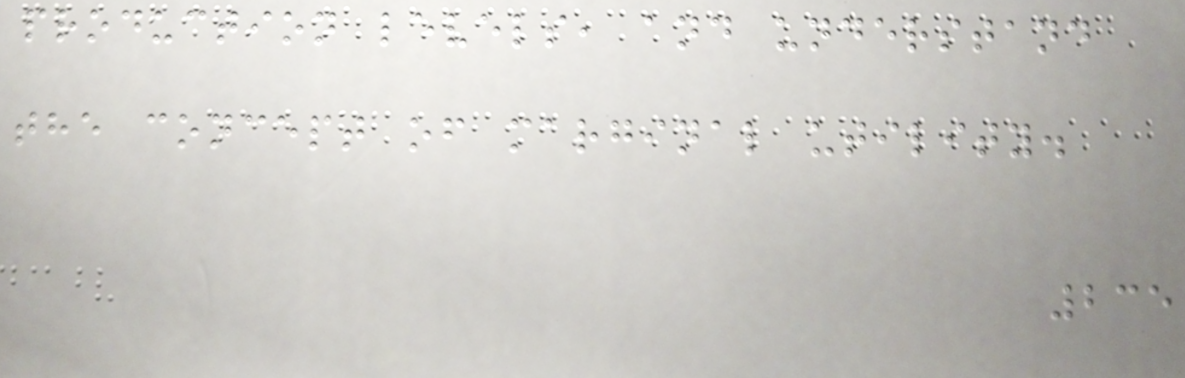production levels, and understand
the concept of marginal utility.
235
